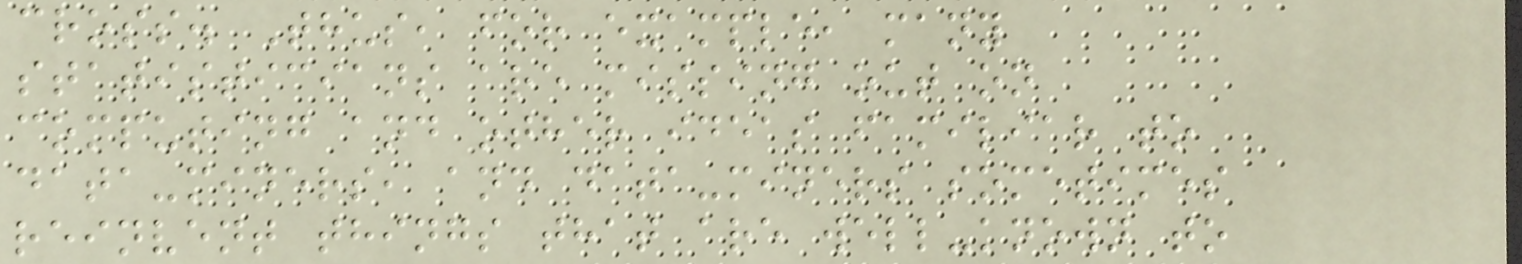cross. Thus, for example, many
statisticians are missing out on
computing and other ideas familiar to
data-miners, and data-miners sometimes
reinvent things that are well-known to
